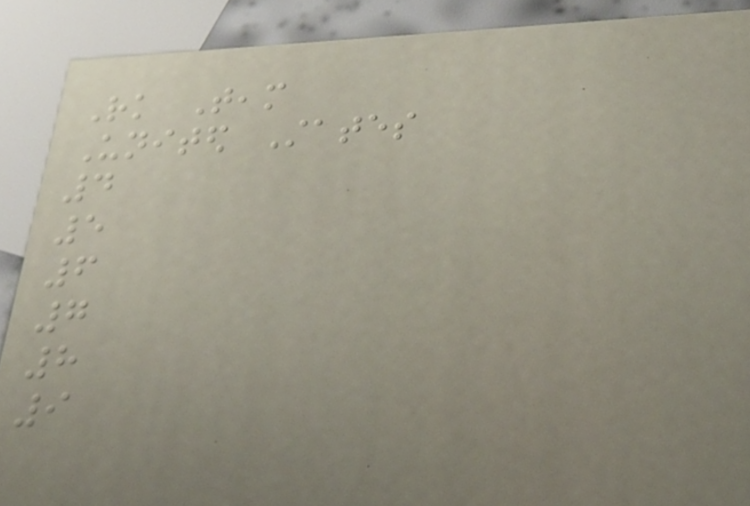Rk Team
United States
4
5
6
7
8
9
